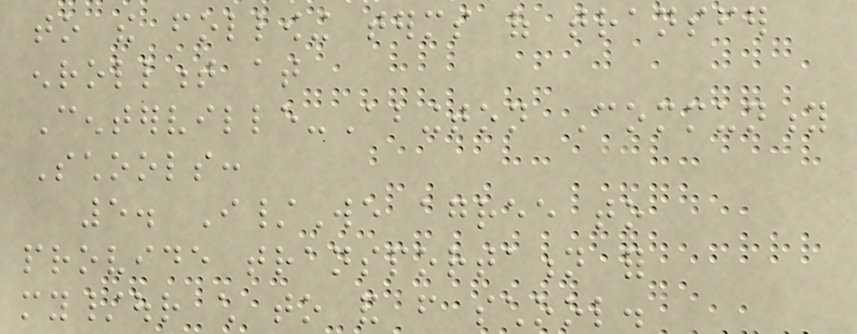to the following terms of transfer
enrollment at
Centerville-Abington Community
Schools:
5. I/We agree to
provide transportation for
my/our child to and from school.
